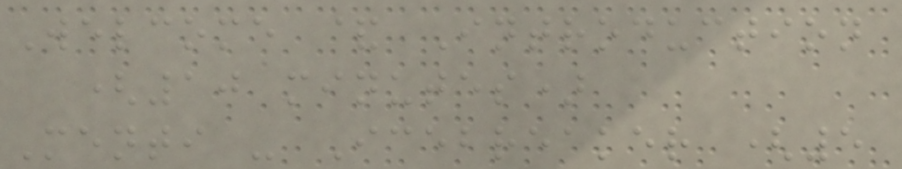Welcome & Introduction
(10 minutes)
Menti - Icebreaker (5
